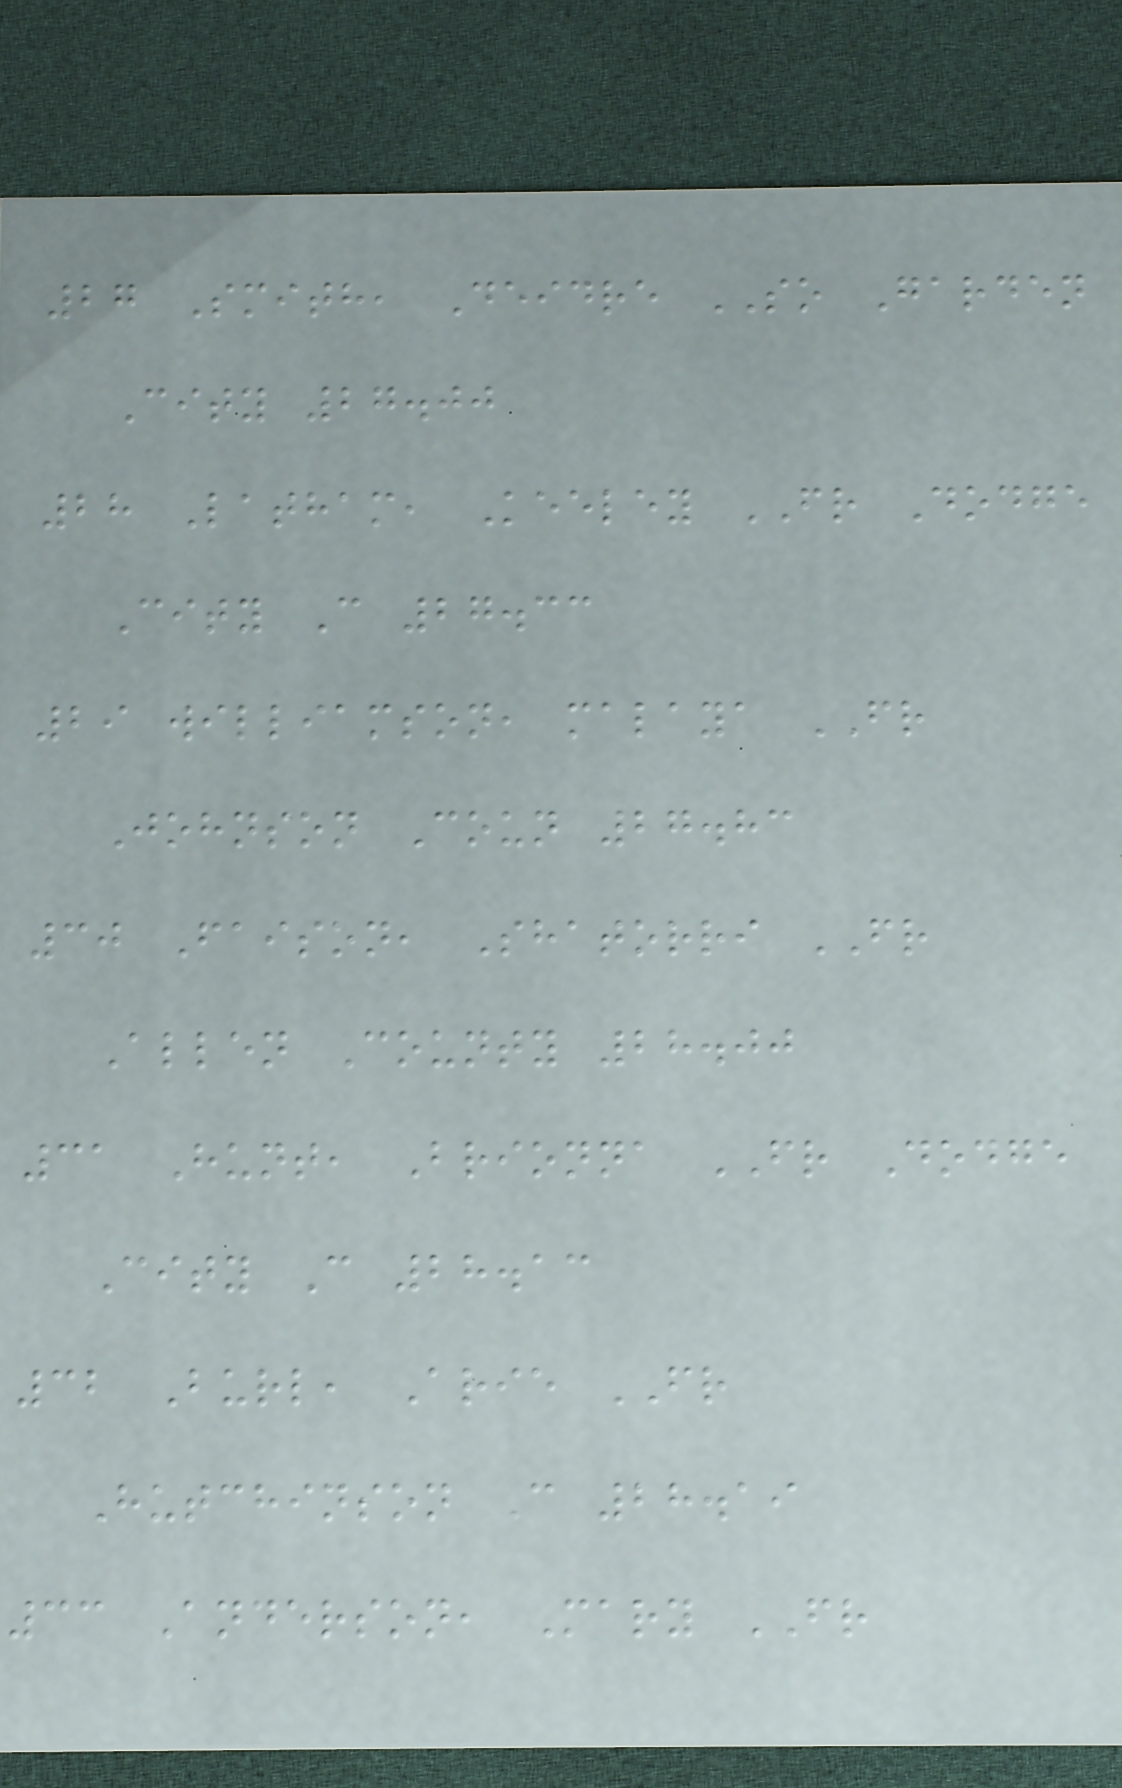27 Smith, Deidre SO Garden
City 27.00
28 Latham, Keeley FR Dodge
City C 27.33
29 williamson, malaya FR
Johnson Coun 27.83
30 Faison, Shatorri FR
Allen County 28.00
31 Hunt, Brionna FR Dodge
City C 28.13
32 Burl, Arie FR
Hutchinson C 28.19
33 Anderson, Mary FR
